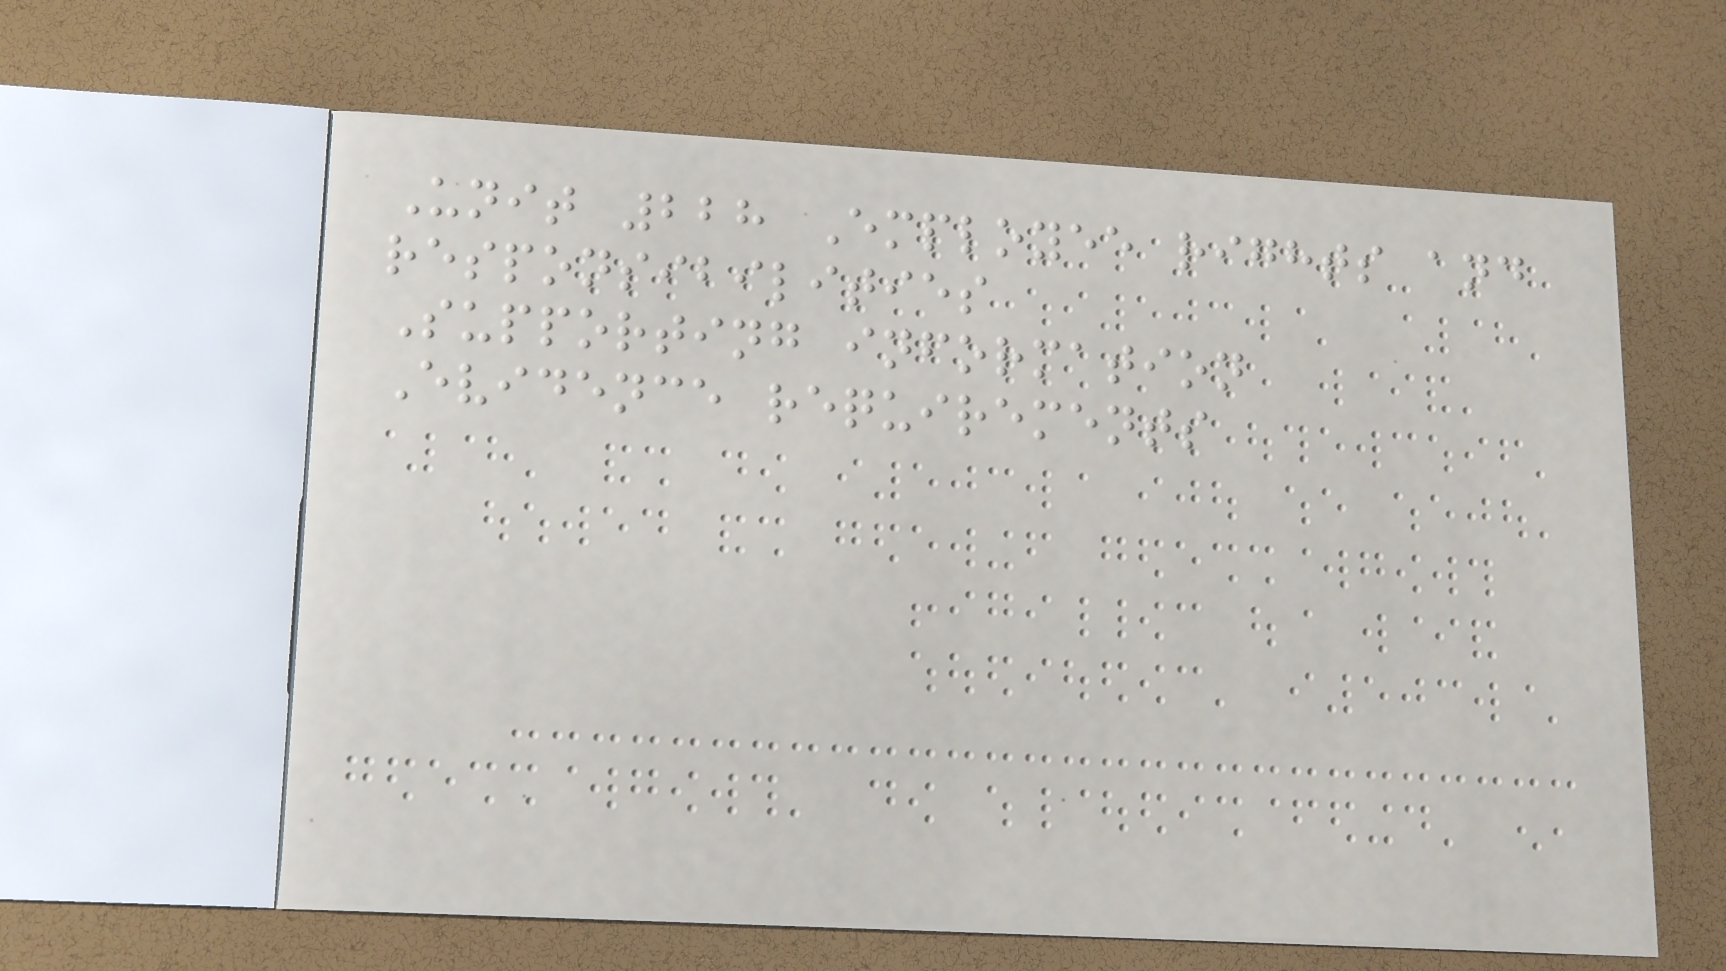Unit 228 Employee rights and
responsibilities
Supporting information
Evidence requirements
